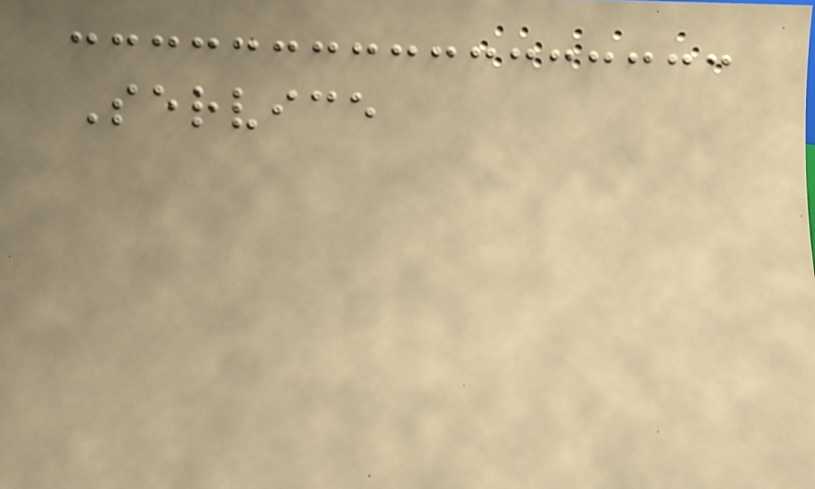Service
